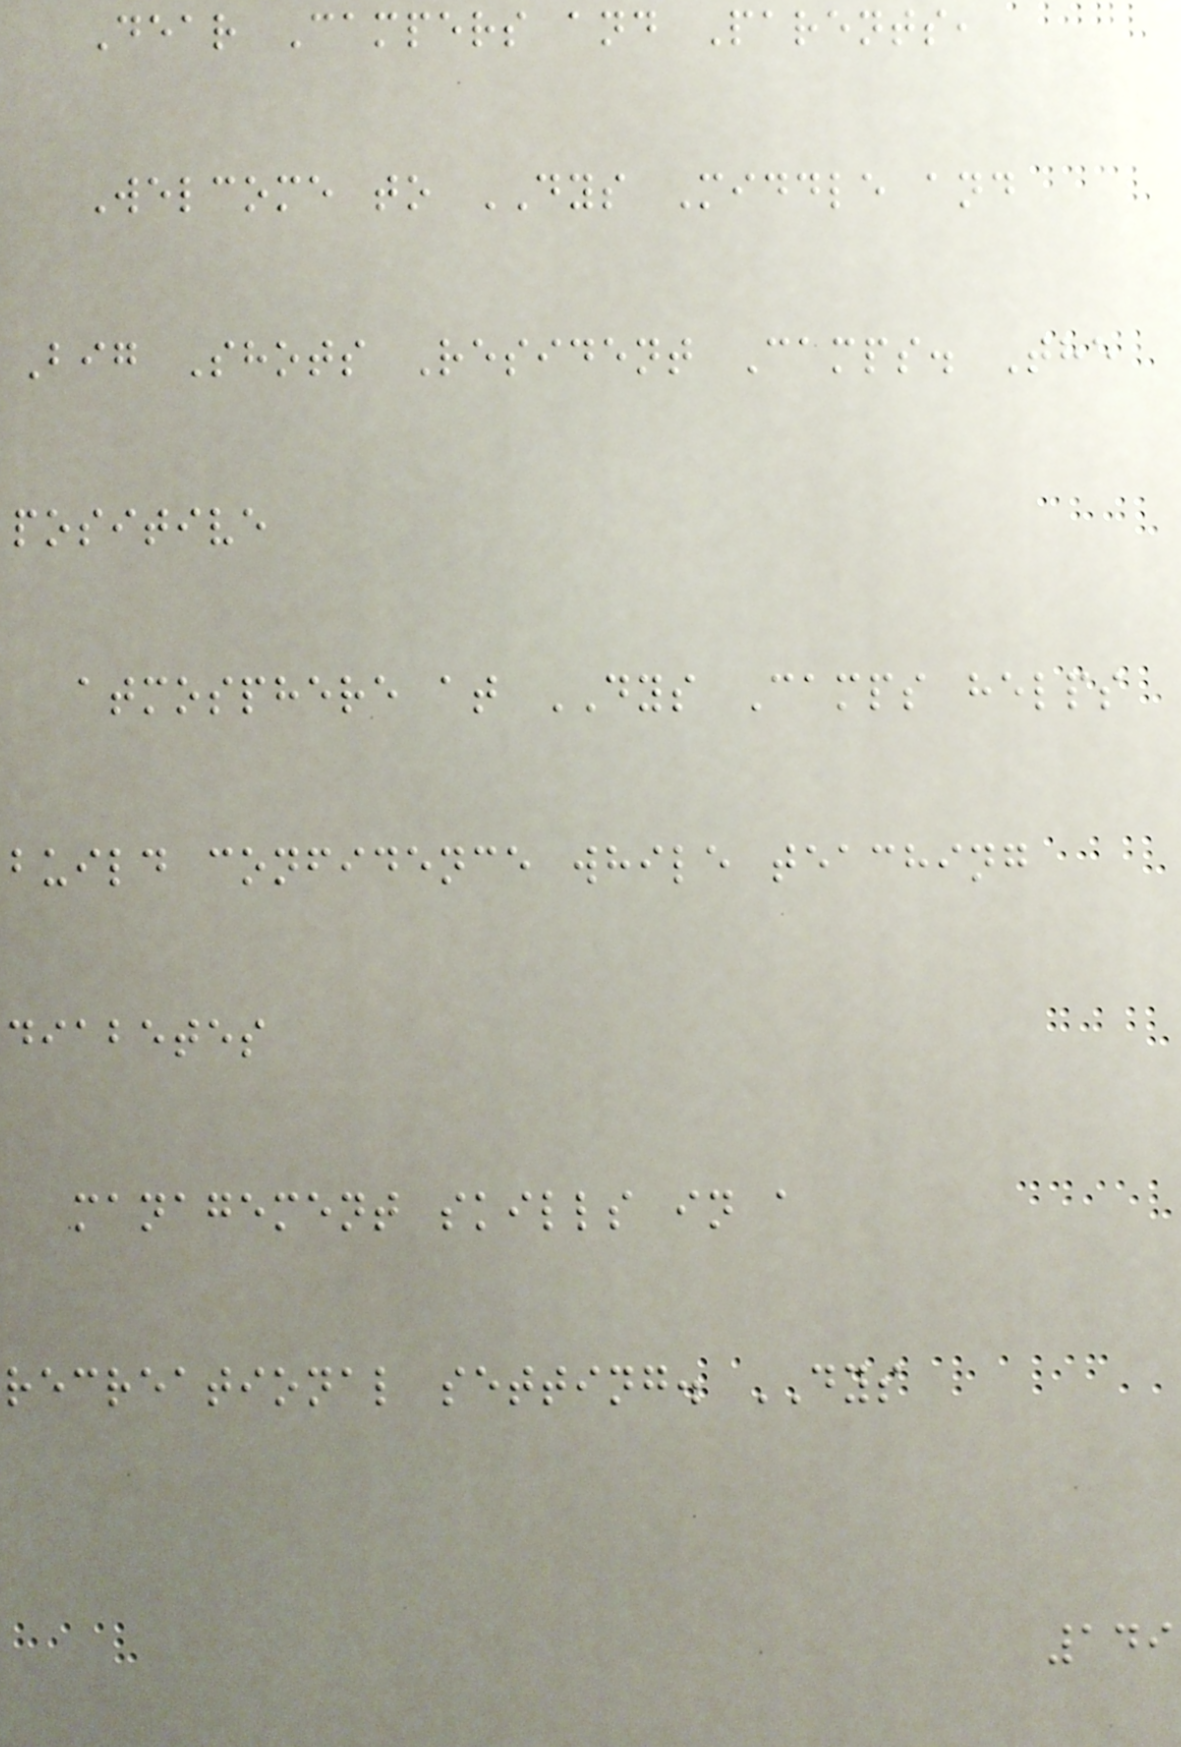Dear Campers and Parents,
Welcome to DYS Middle and
Big Shots Resident Camps. The
positive
atmosphere at DYS Camps helps
build confidence while teaching
diabetes
management skills in a
recreational setting. DYS
149
